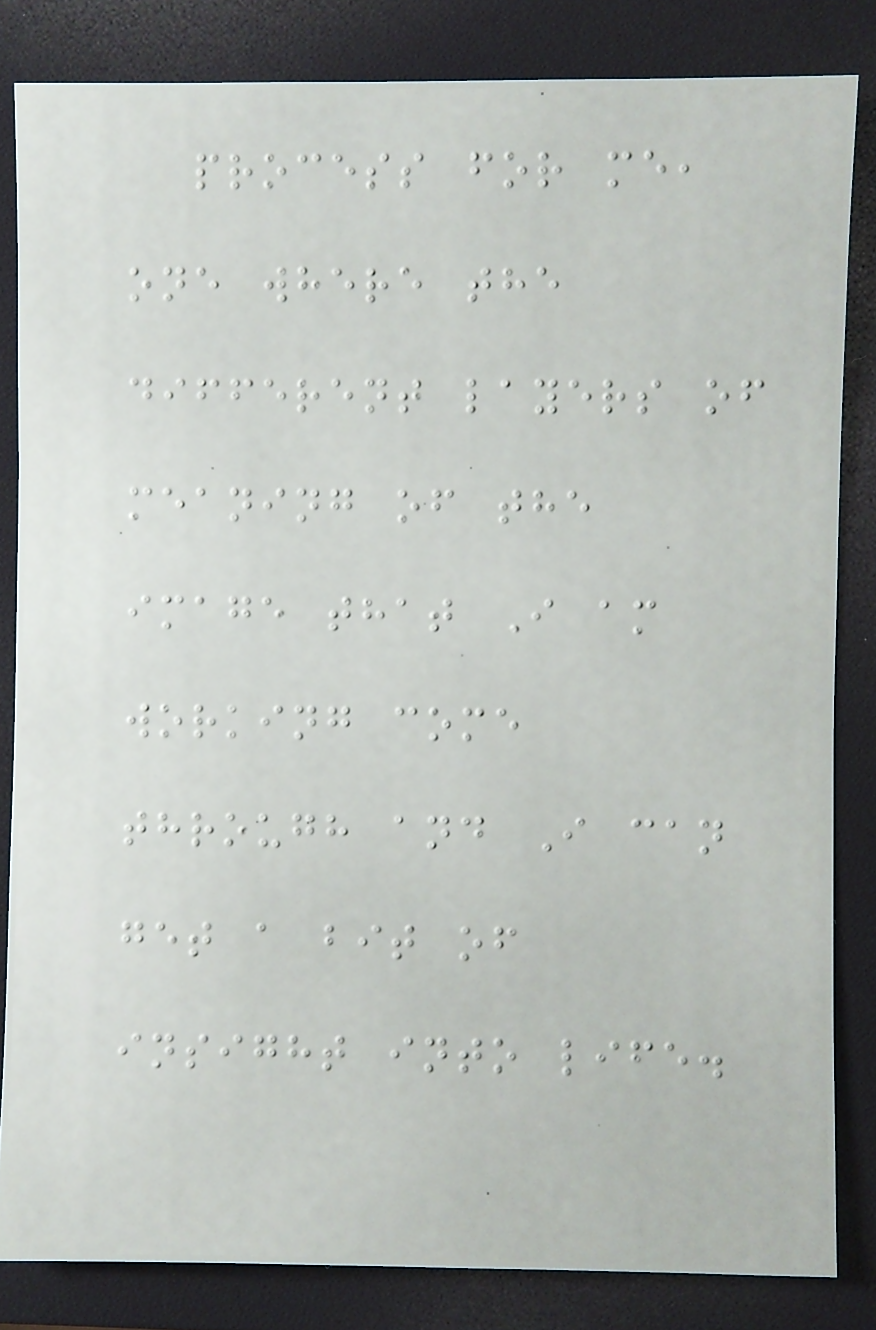process for me,
one where the
different layers of
meaning of the
image that I am
working come
through and I can
get a bit of
insight into life.
